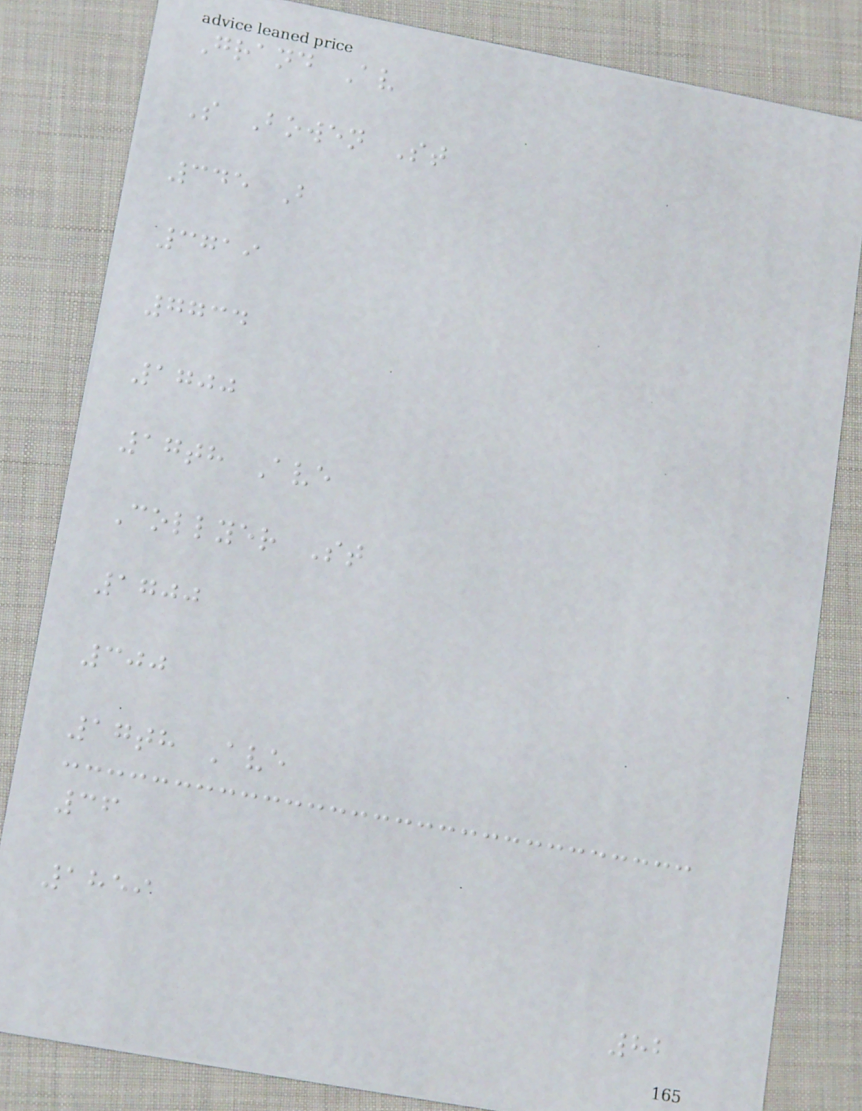Grand Av
S Bowen St
345 B
3719
7734
1700
17th Ave
Collyer St
1700
300
17th Ave
36
1859
82
